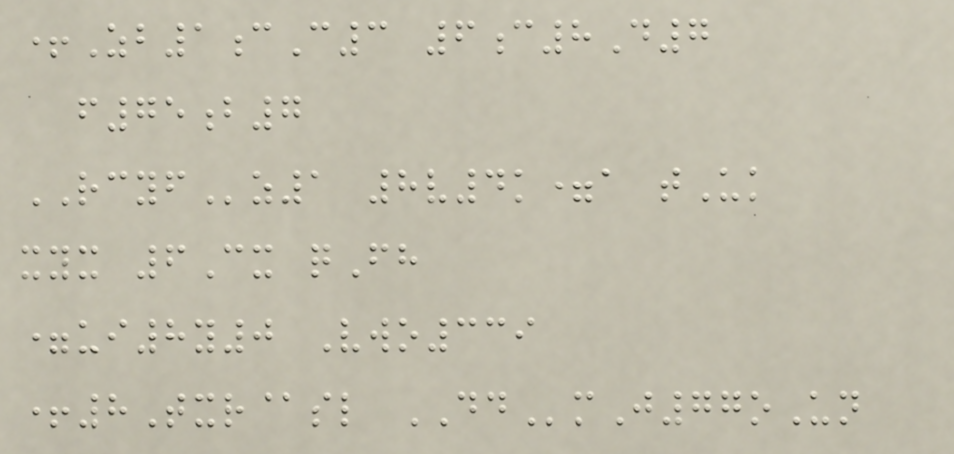+Zb1cC3 6c8D7
f75b7
RCYFz1 8v4k=a tUk
xyx 6Cx qFh
=ui8y0 Vwo339
+8Txr@sl DDmJ77oUn
